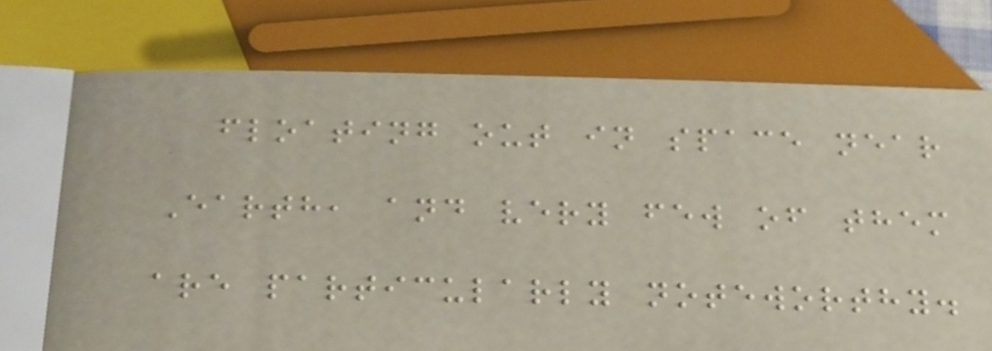floating out in space near
Earth, and very few of them
are particularly noteworthy.
